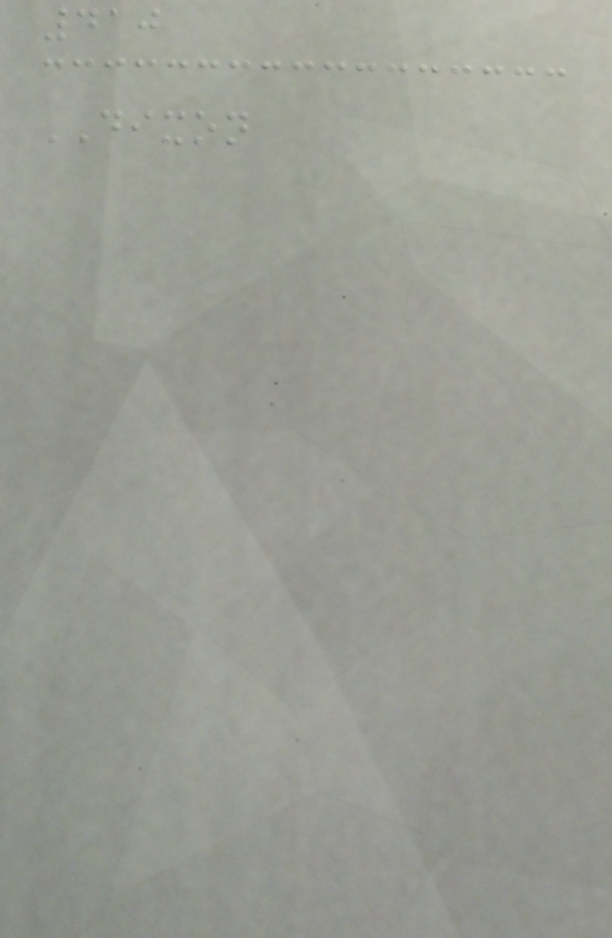410
DIXON
